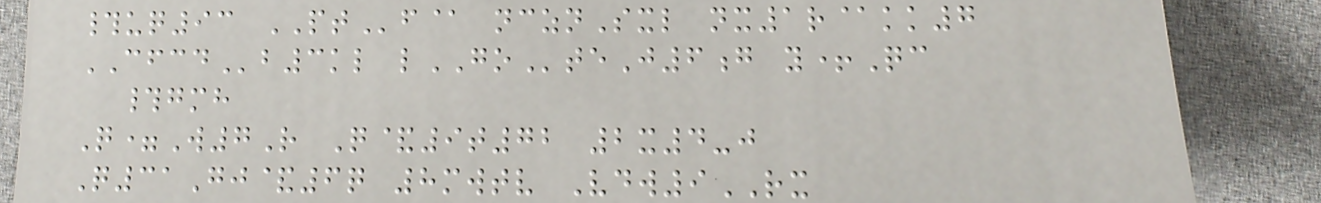#uq93 PTf@ ncznSxl nx1r@kk7
CFCDb3kl lGOteJ6g y+Qc
#gmh
Q=W7R Q&9t72 2x4-j
Q31Gj&6q 8mwtv Vdw9RX
